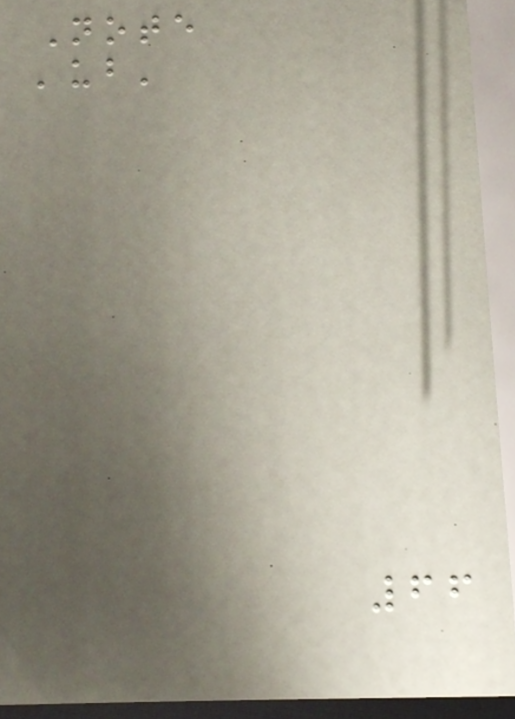Note
'ub'
66
